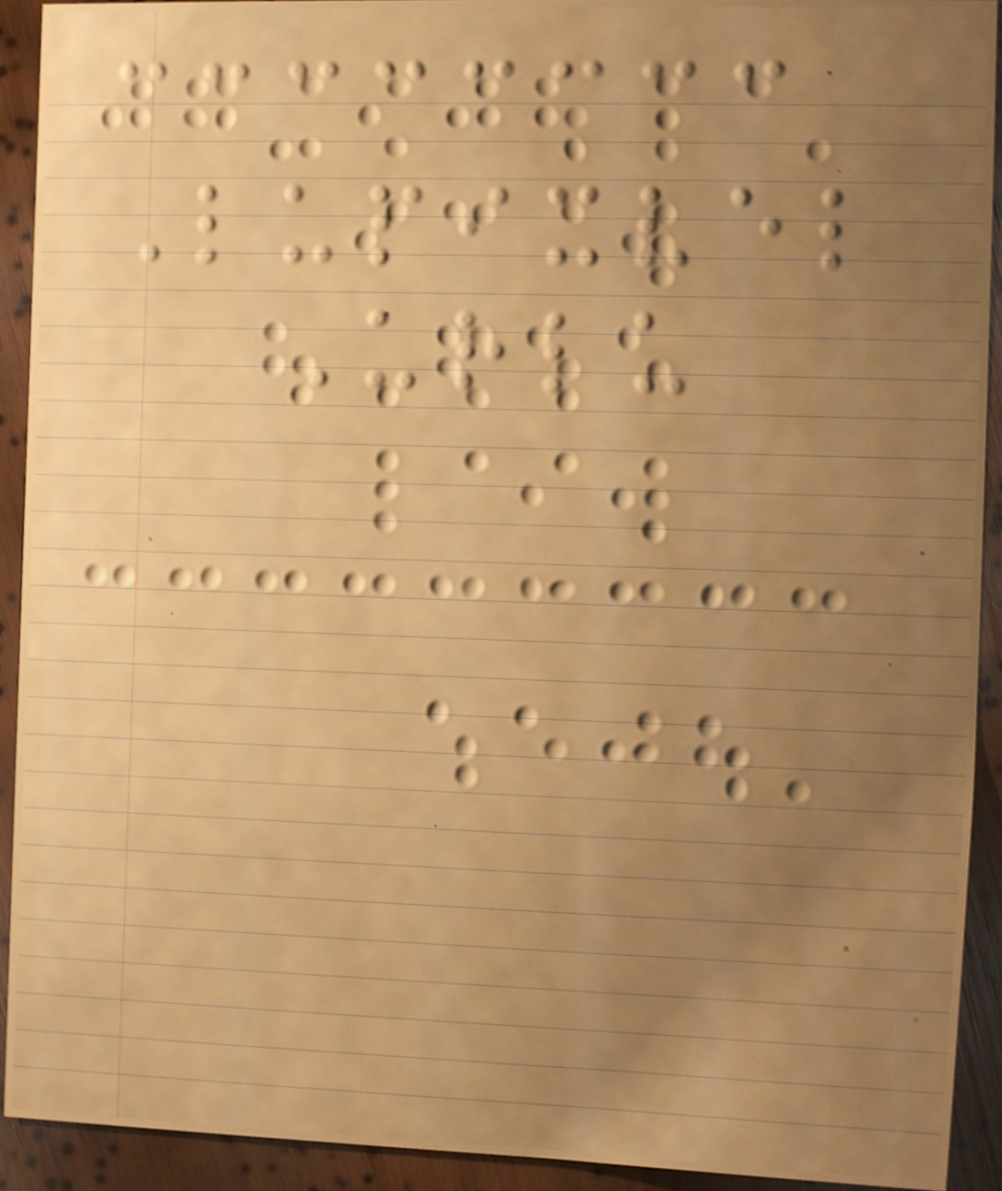Lupixvel
Urlu
